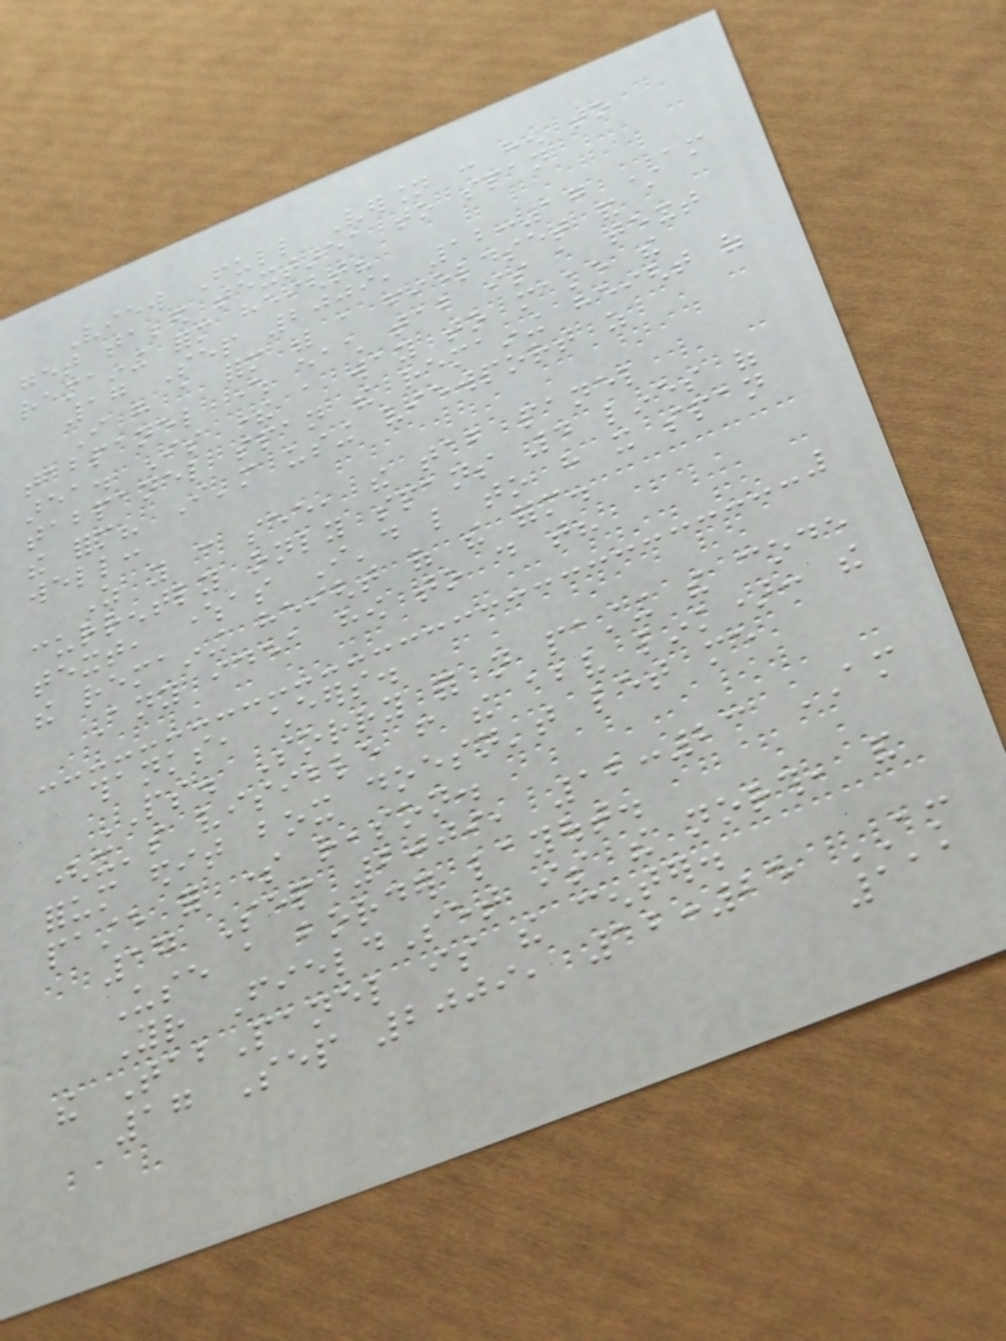View Full Version : how to
get tabbed textarea to span
remaining form height?
17 Sep 2009, 12:17 AM
I have a form with a fieldset and a
tabpanel where each tab is a text
area. Is there a way to make the
tabpanel span the remaining height of
the form? I'm using viewport as
well:
As you can see, the tab panel
currently only spans 4 lines of
text, whereas I'd like to have it span
the remaining height of the form.
Any idea how to do that?
thanks, cheers.
PS. Sorry for not pasting the code
(it's visible from the above link): the
forum edit box doesn't let me
paste for some reason.
17 Sep 2009, 12:23 AM
Use a border layout.
Your FieldSet is the north, and
the TabPanel is the center.
17 Sep 2009, 12:25 AM
111
